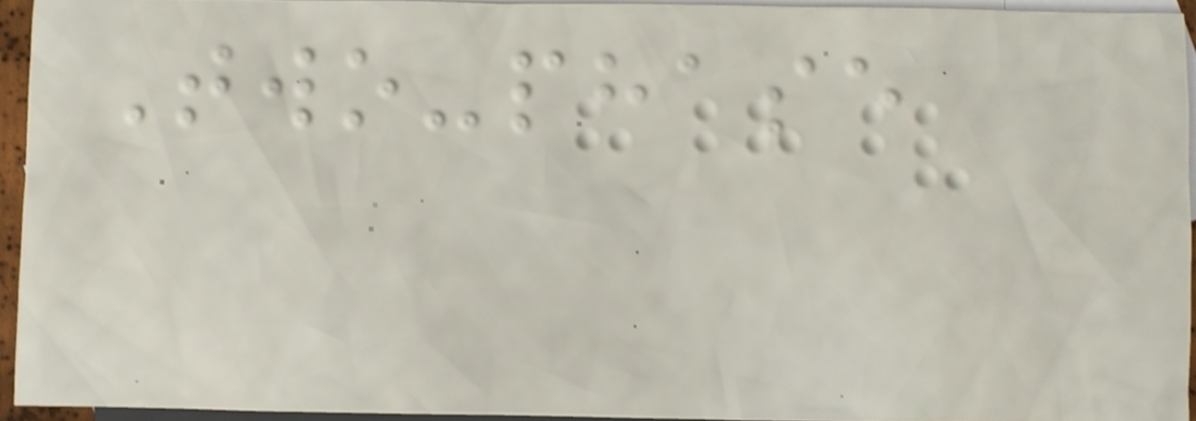Two-phase
